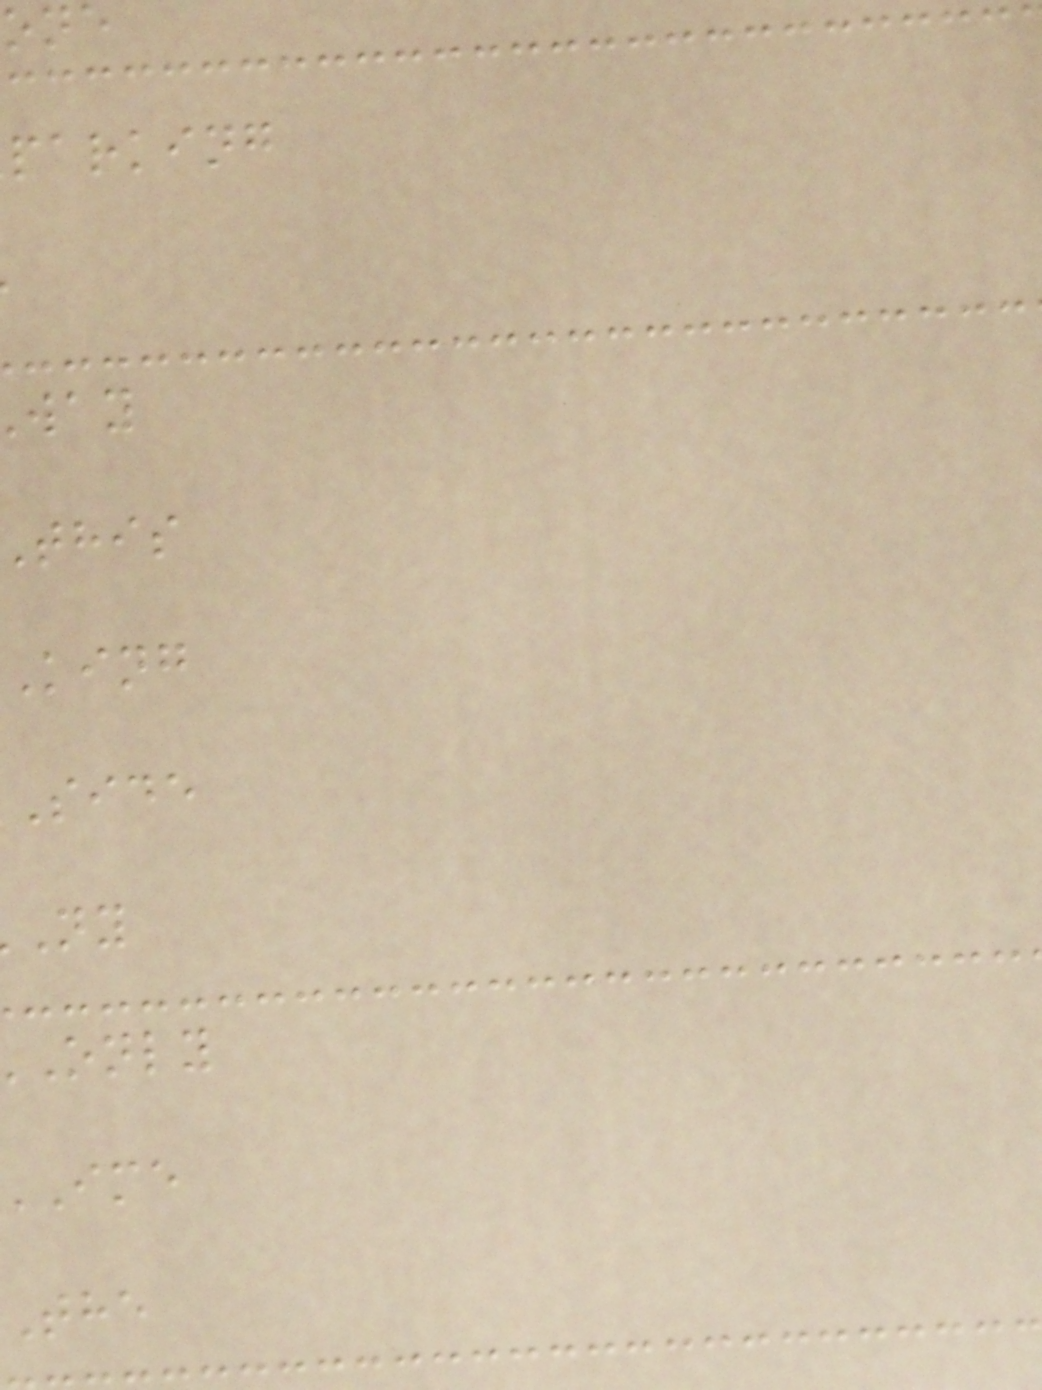parking
this
king
side
only
The
